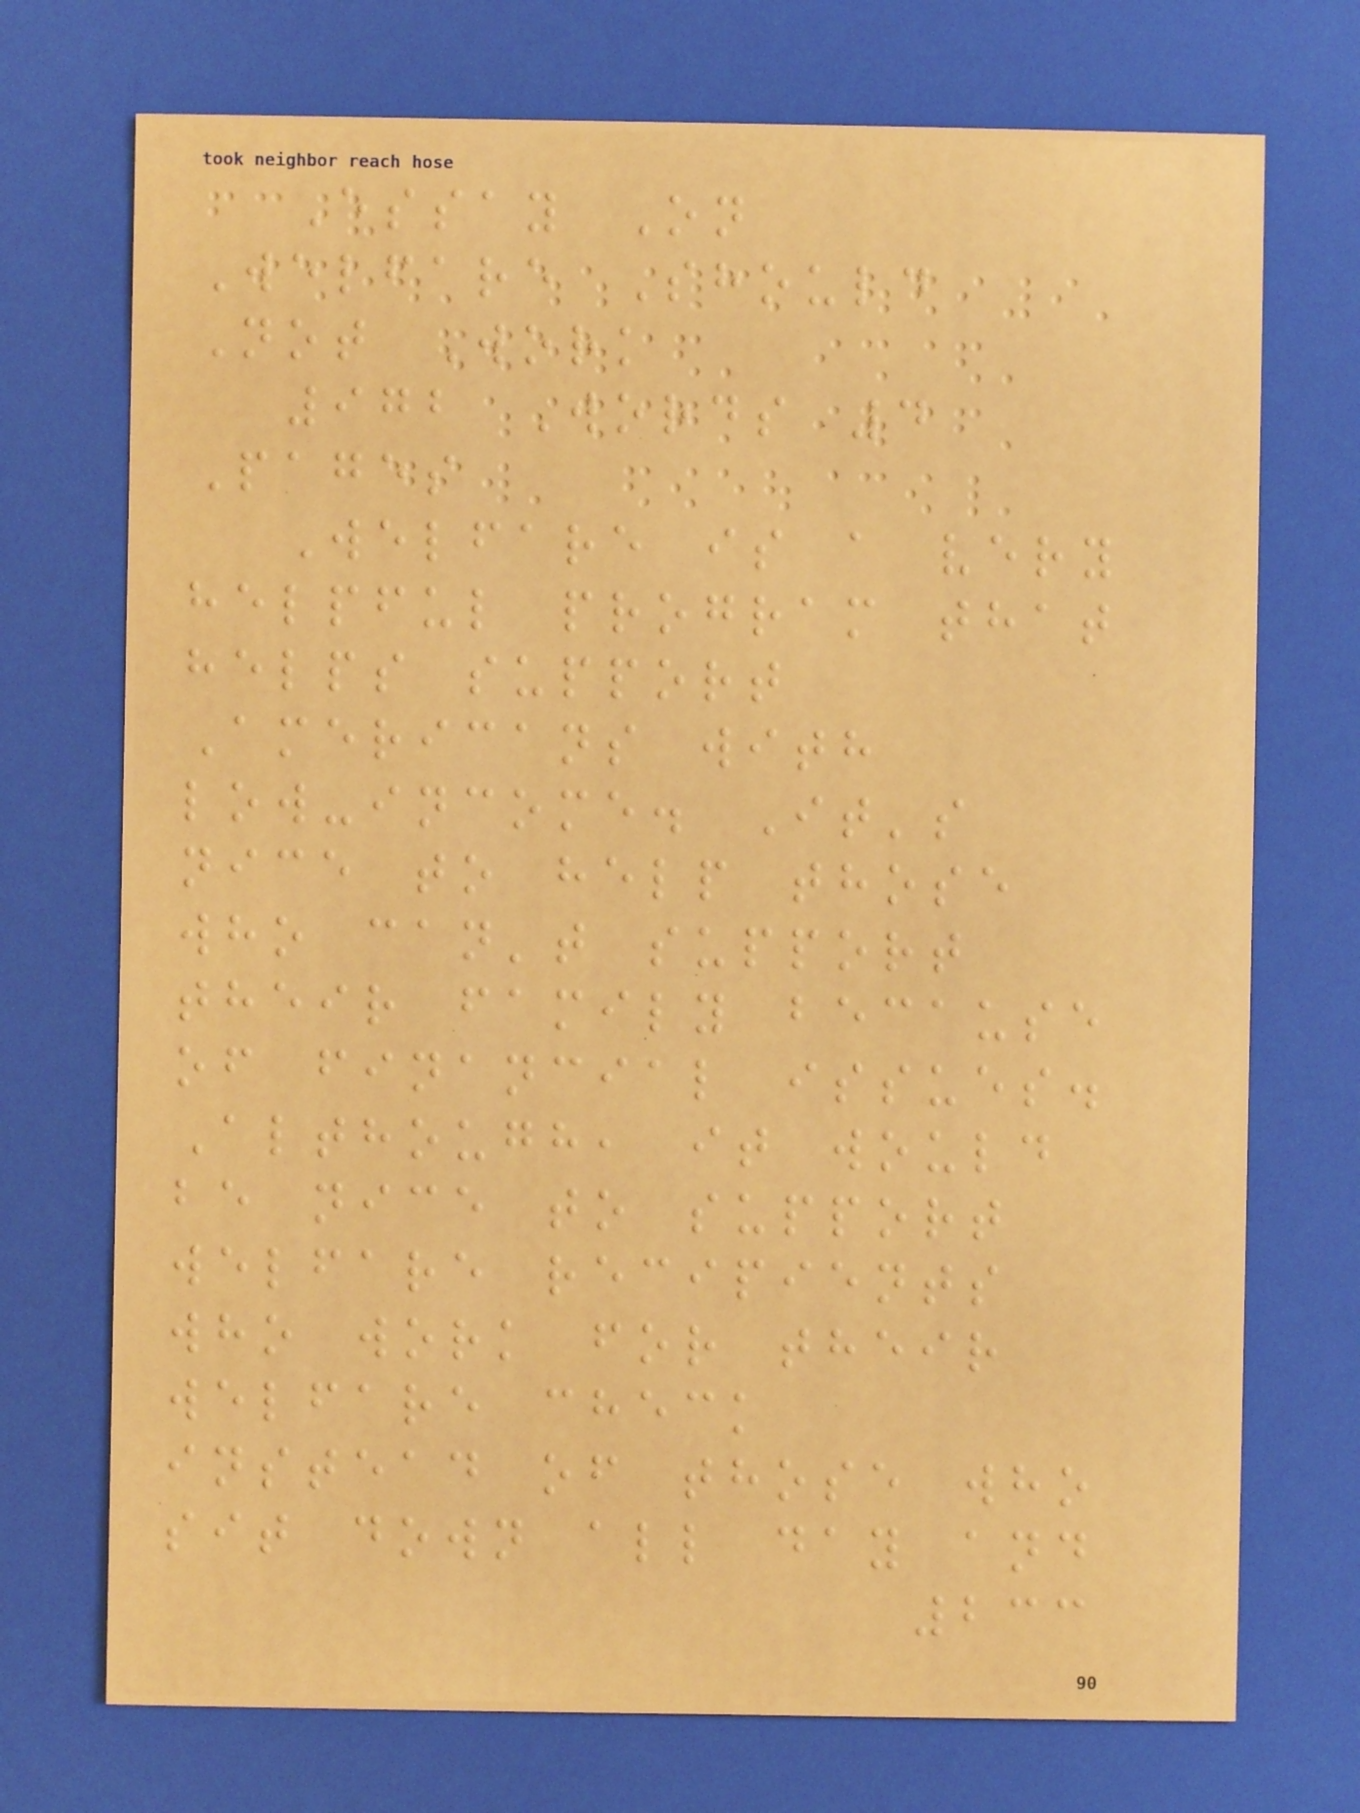Essay On
Welfare Should
Not Work
972 Words 4
Pages
Welfare is a very
helpful program that
helps support
Americans with
low-income. It's
nice to help those
who can't support
their family because
of financial issues.
Although, it would
be nice to support
welfare recipients
who work for their
welfare check
instead of those who
sit down all day and
233
